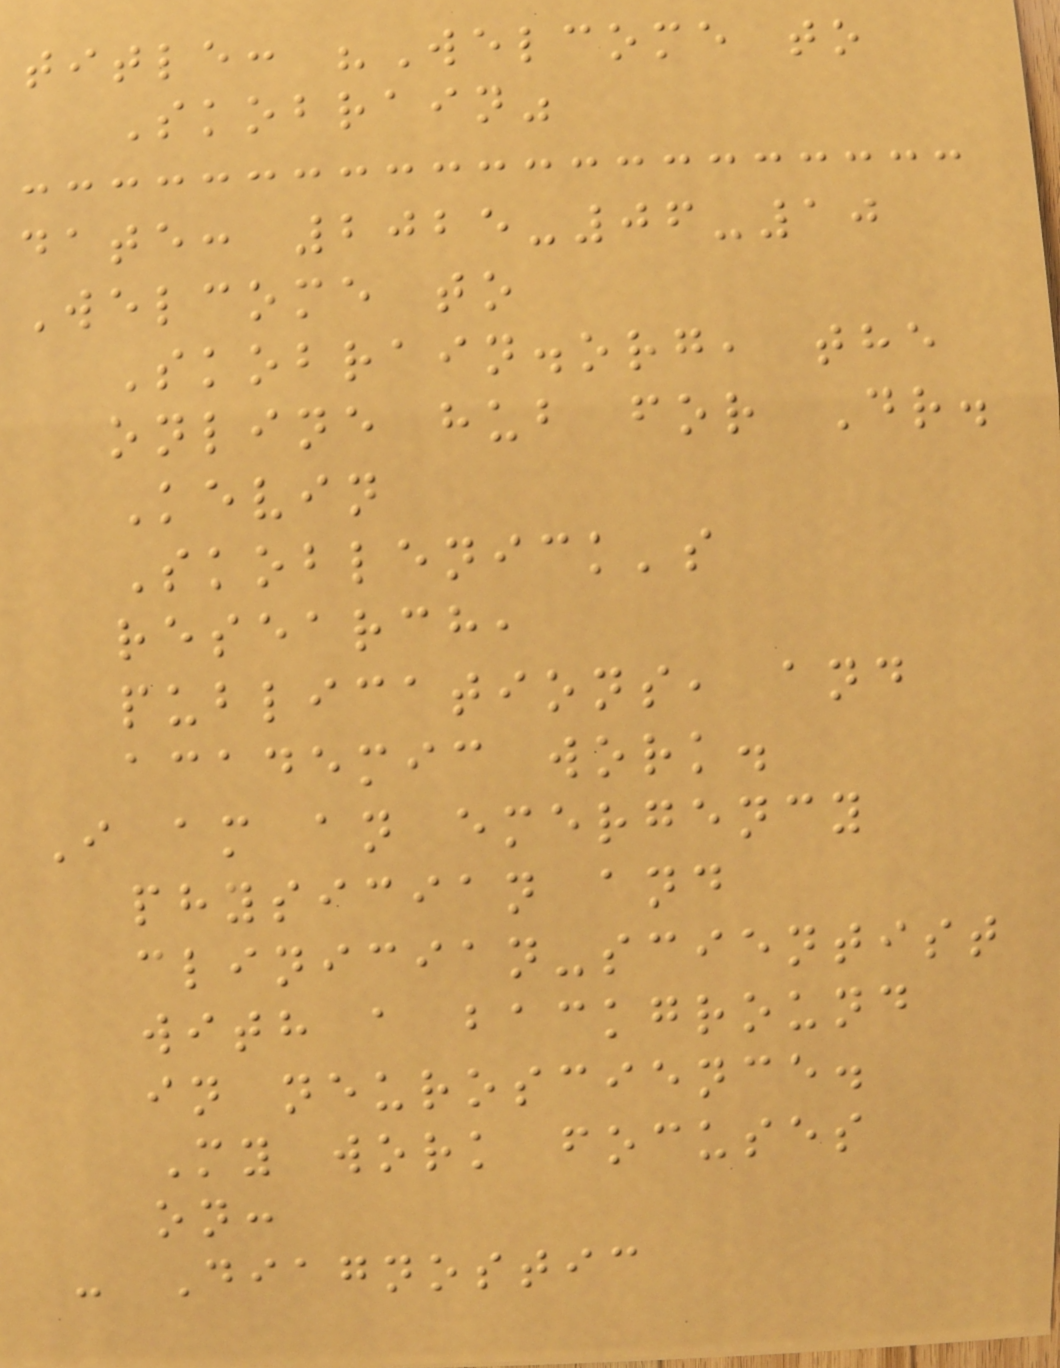title: "Welcome to
Skobrain"
date: 2025-06-10
Welcome to
Skobrain.org, the
online hub for Dr.
Kevin
Skoblenick's
research,
publications, and
academic work.
I am an emergency
physician and
clinician-scientist
with a background
in neuroscience.
My work focuses
on:
- Diagnostic
